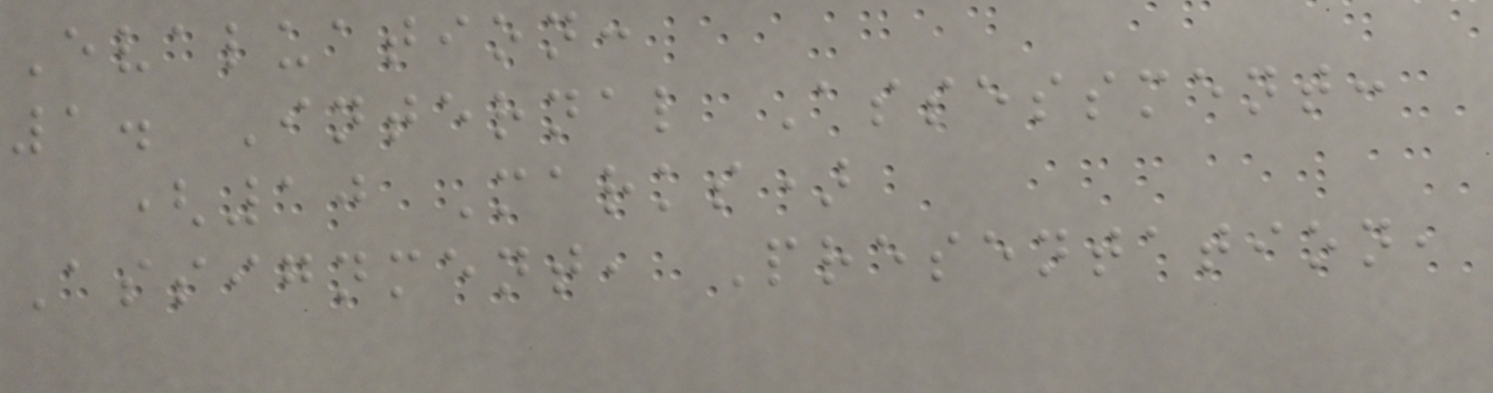Evaluation:
1. Internal Assessment:
(10 Marks)
Assignment, Presentation,
